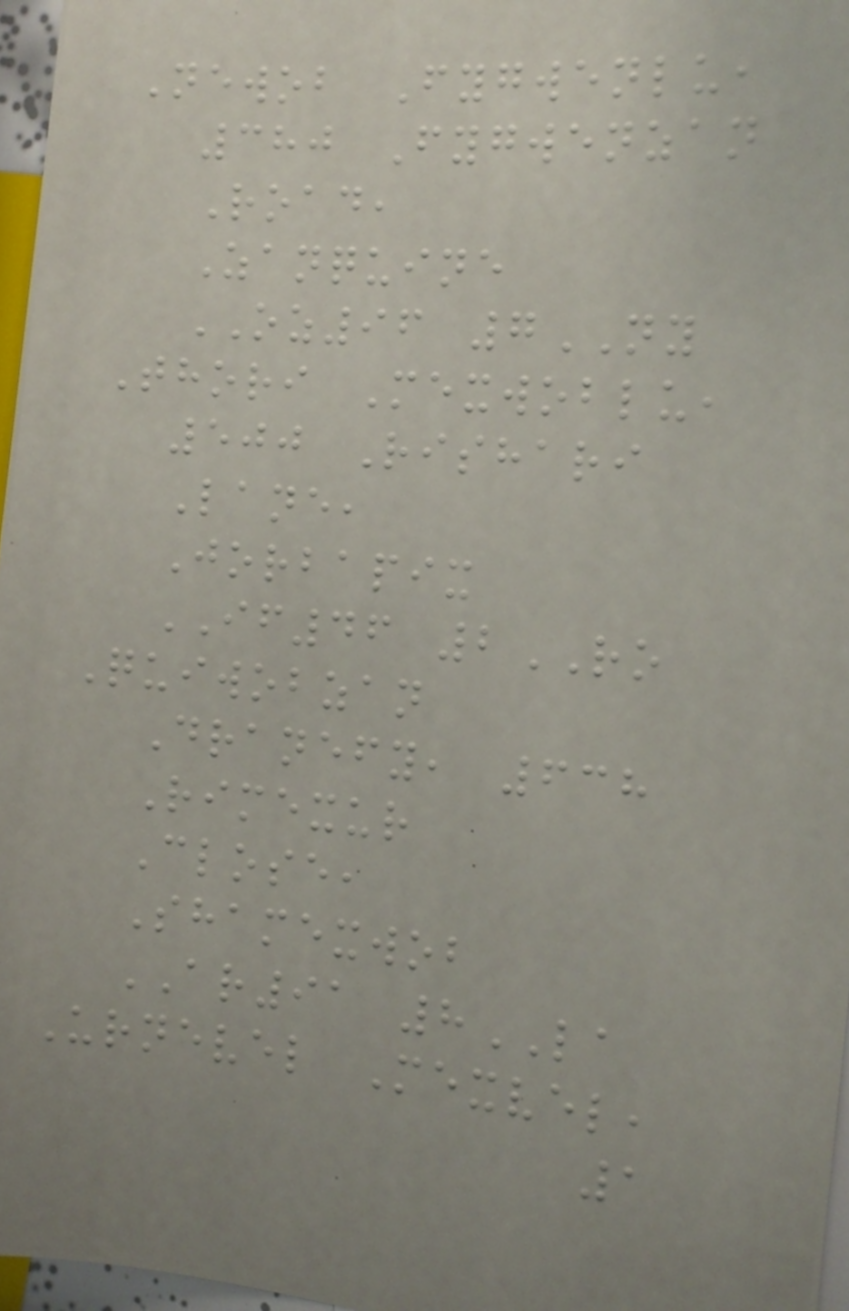Newob Fygwenlu,
380 Fygwenzan
Road,
Zanquine
OZ96 7NY
Thori Mexwoblu,
500 Rishari
Lane,
Jorbapix
IF46 2RO
Quiwobzan
Dranefy, 638
Rimexur
Close,
Shamexwob
AR91 8LA
Urnevel Mexvel,
1
